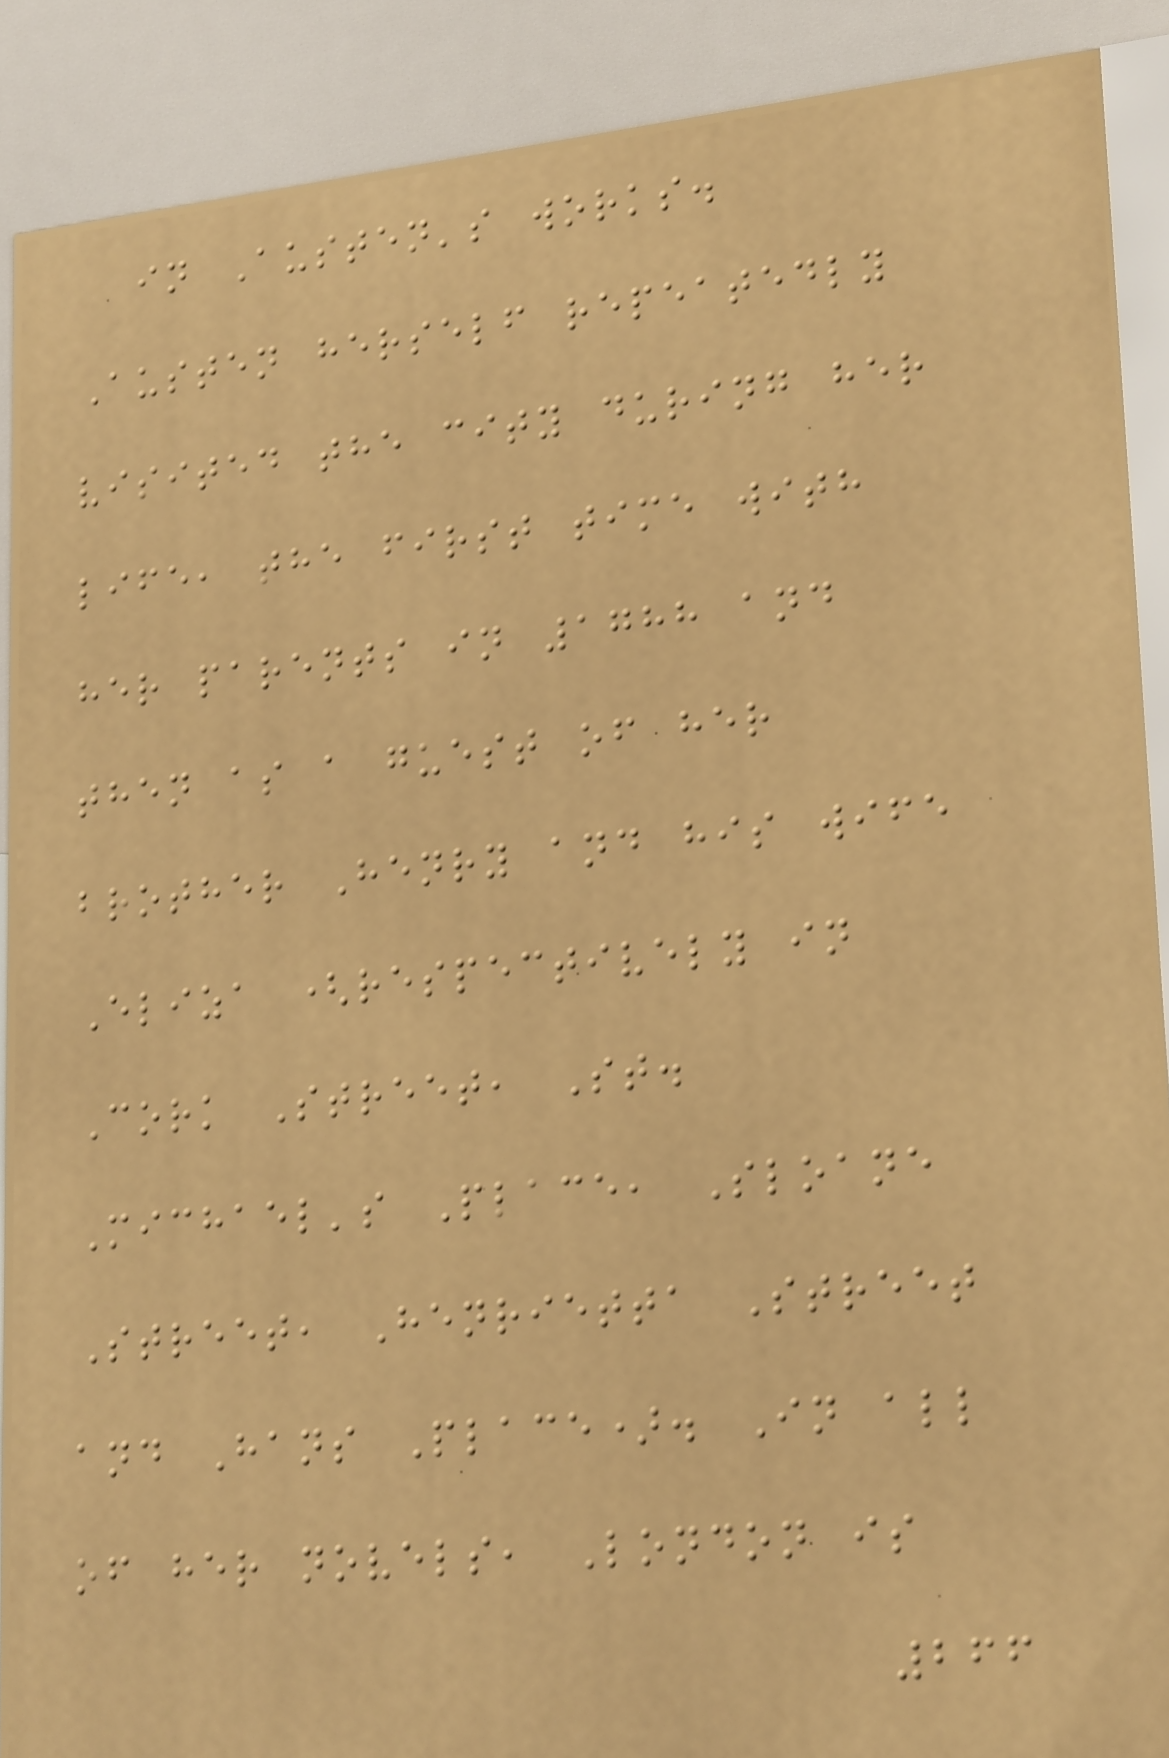in Austen's works.
Austen herself repeatedly
visited the city during her
life, the first time with
her parents in 1788 and
then as a guest of her
brother Henry and his wife
Eliza (respectively in
Cork Street, St.
Michael's Place, Sloane
Street, Henrietta Street
and Hans Place). In all
of her novels, London is
266
